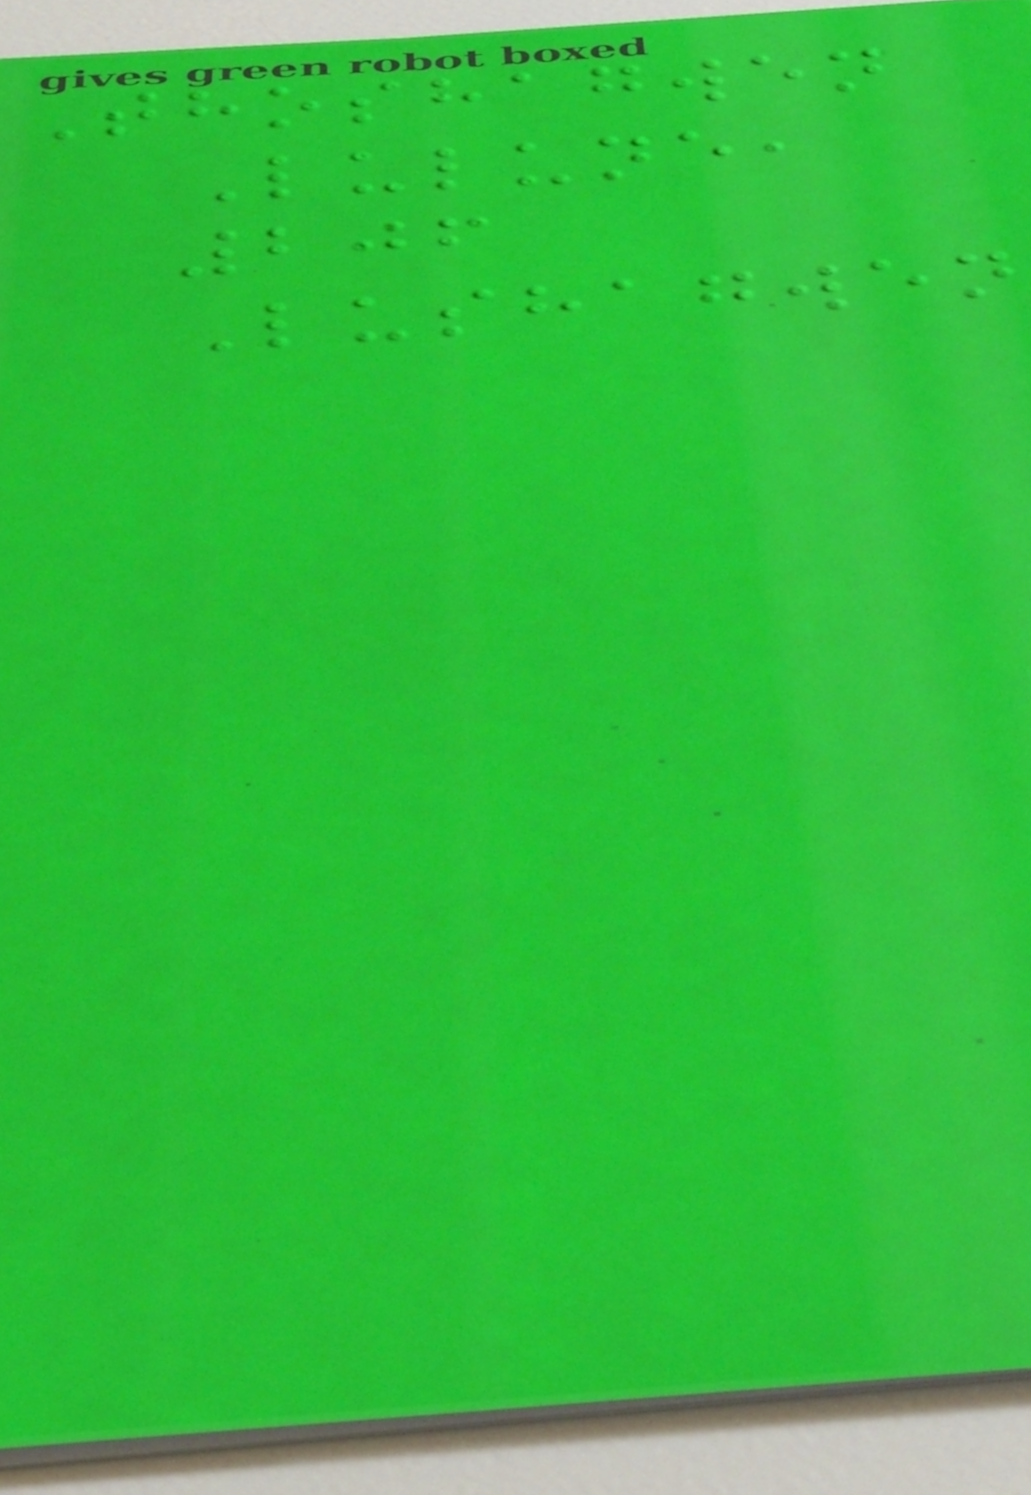Thoshagwen
Lulune,
206
Lushagwen
